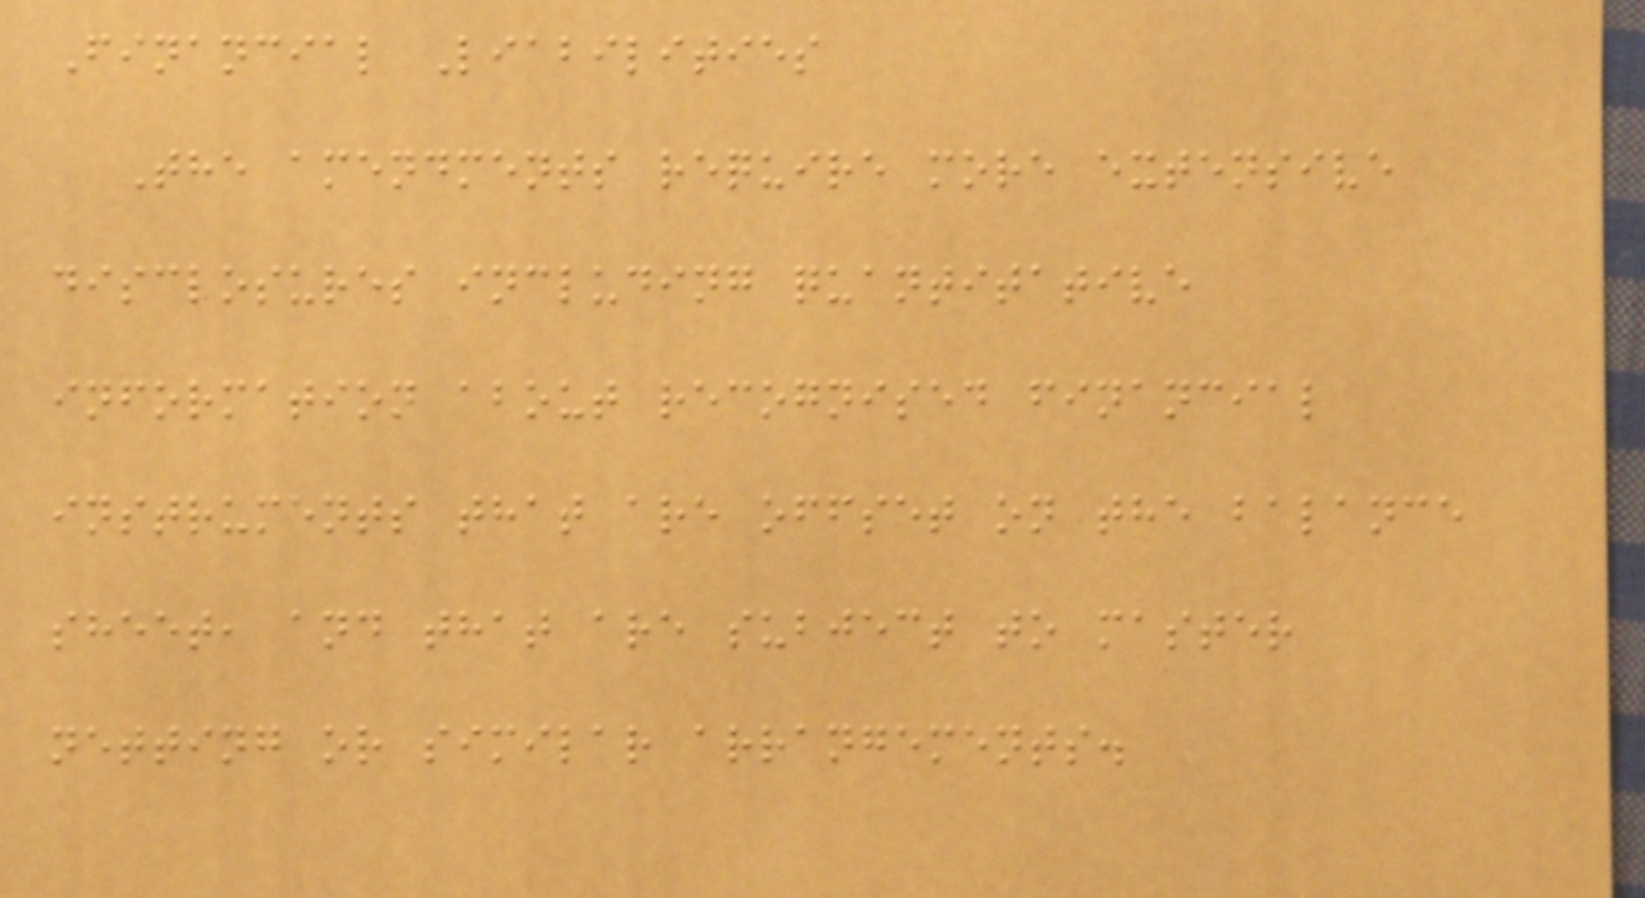Financial Liabilities
The amendments require more extensive
disclosures including quantitative
information about recognised financial
instruments that are offset on the balance
sheet, and that are subject to master
netting or similar arrangements.
